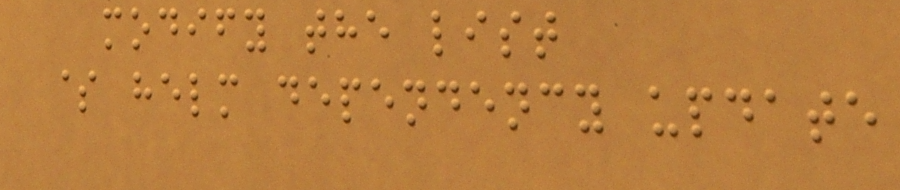modify the list
$ helm dependency update
